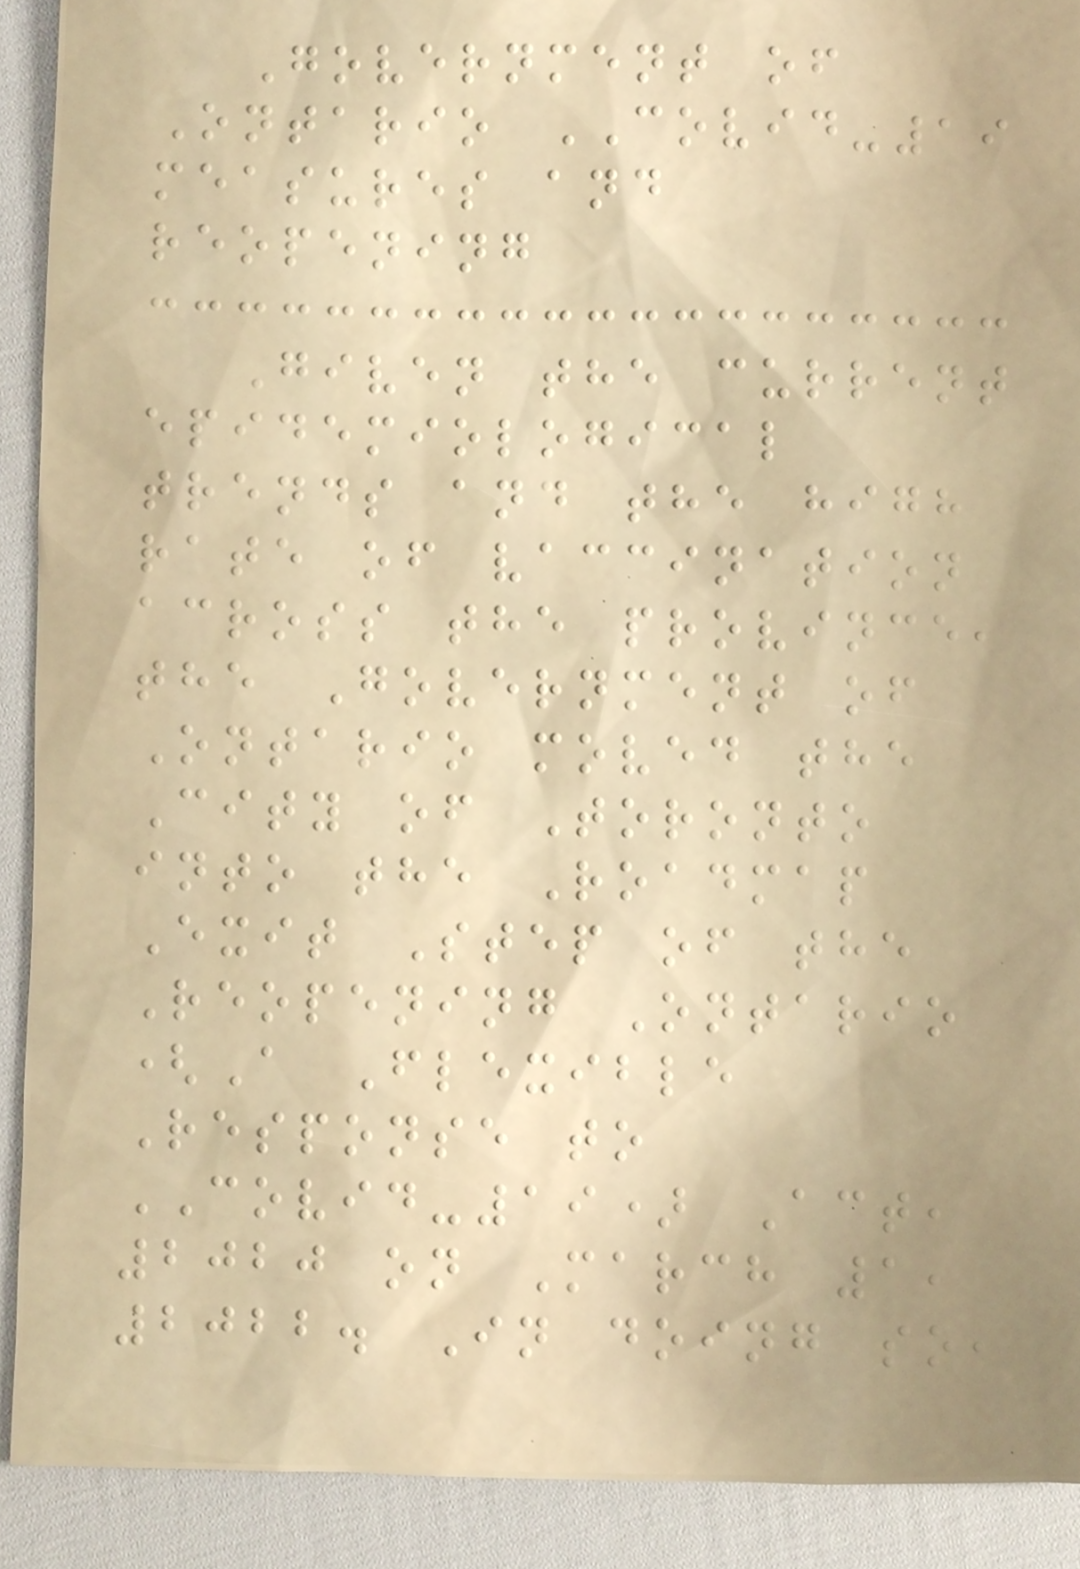Government of
Ontario COVID-19
measures and
reopening
Given the current
epidemiological
trends and the high
rate of vaccination
across the province,
the Government of
Ontario moved the
City of Toronto
into the Roadmap
Exit Step of the
Reopening Ontario
(A Flexible
Response to
COVID-19) Act,
2020 on March 1,
2022. In doing so,
